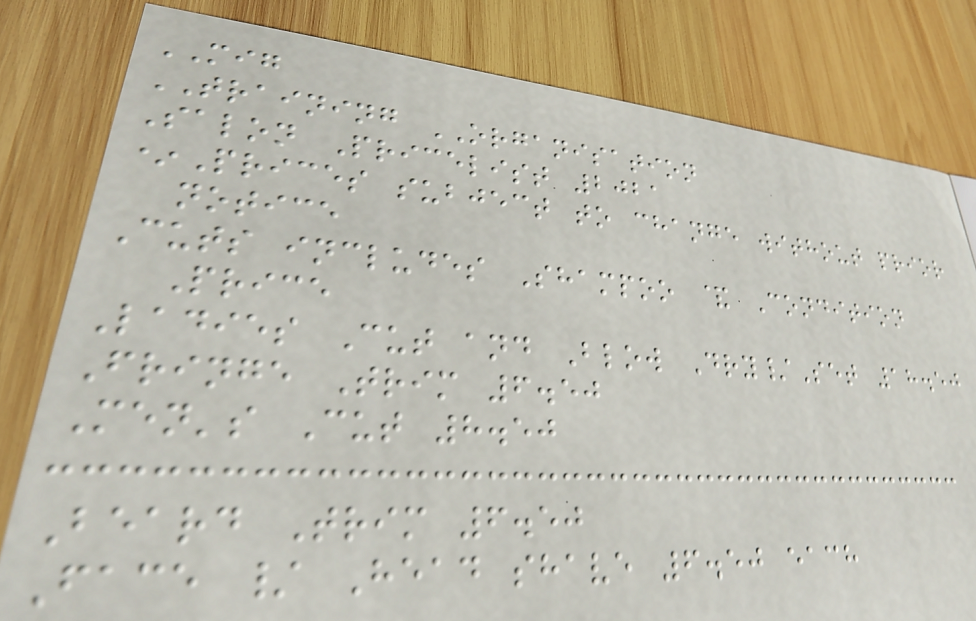MIG
TRAINING ORGANISATION
Salon Pricelist 2021
*Prices subject to change without prior
notice
Cuts includes Shampoo & Condition
Price
Ladies Cut and Blow Dry/Set 18.50
Fringe Trim 6.50
Men's Cut 8.50
Beard Trim 6.50
Face / Head shave 6.50 each
